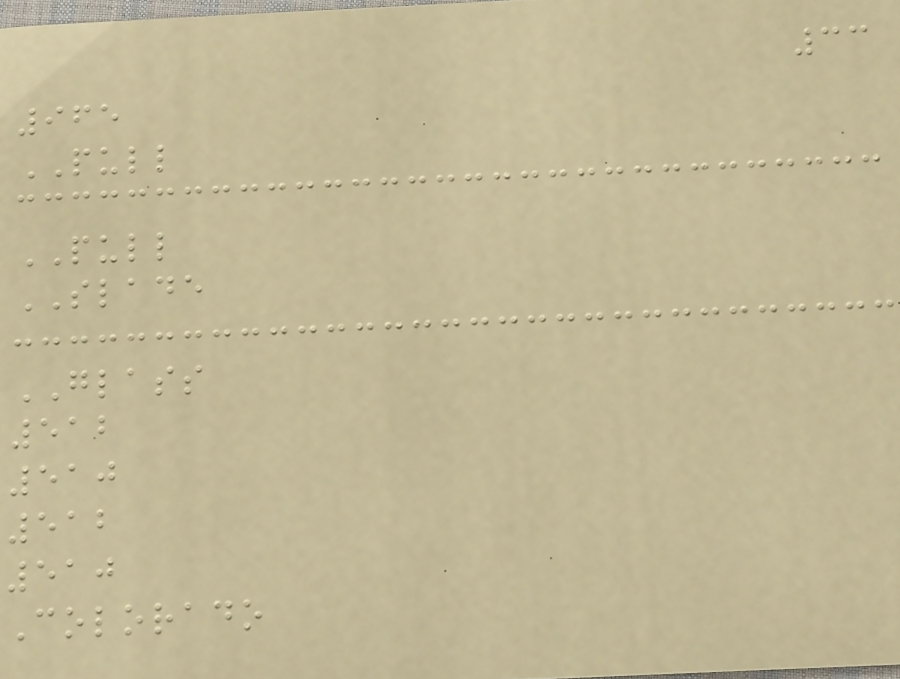33
965
PULL
PULL
SLADE
GLASS
512
510
512
510
Colorado
